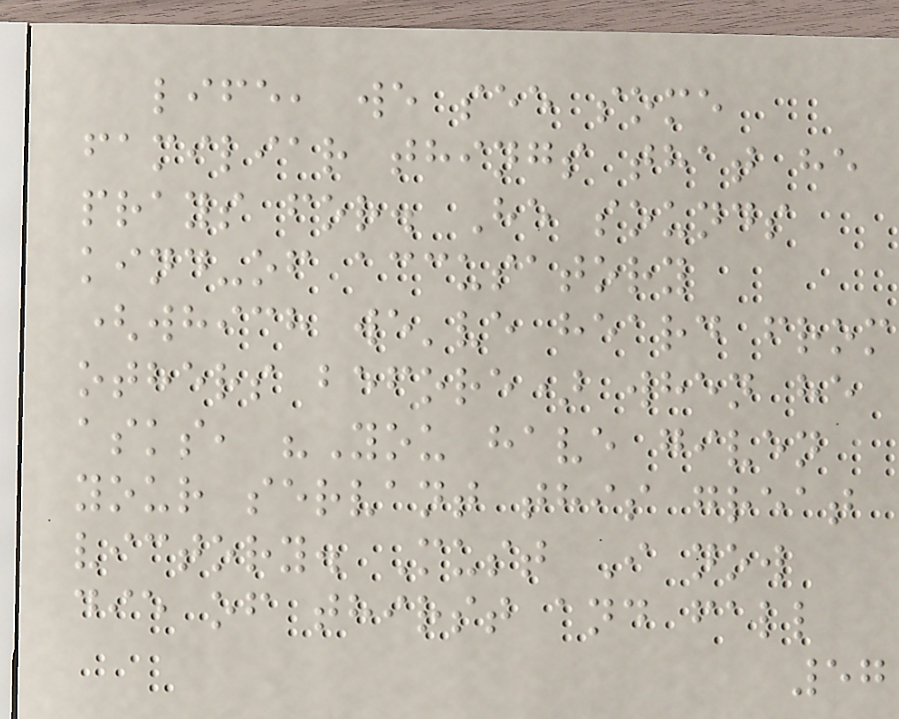life, we see some
familiar things that he
prays for. He sounds
kind-of accusatory
(which we've heard from
others before) when he
asks, "You have given
your servant this great
victory. Must I now
die of thirst and fall
57
